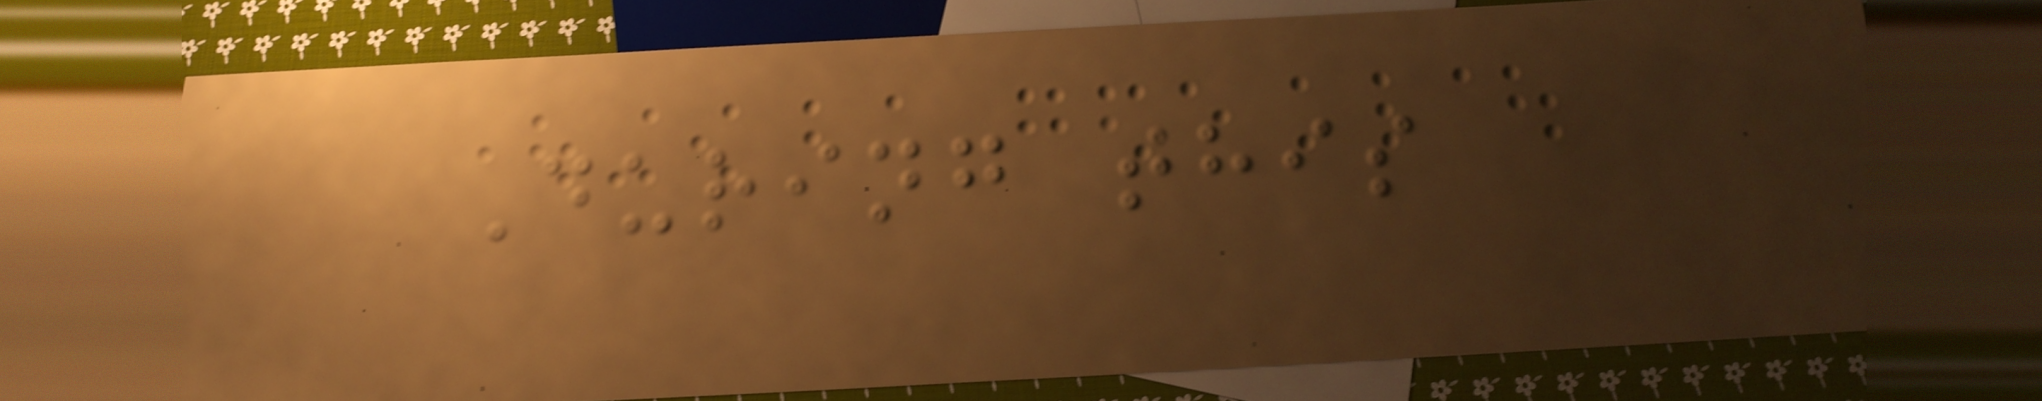During this
